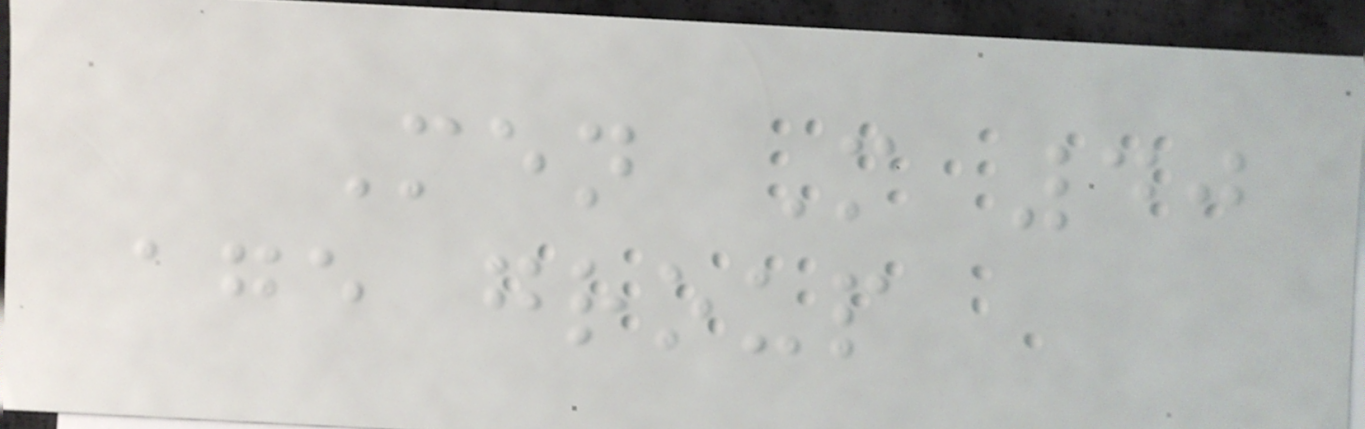Men M 40
age group
